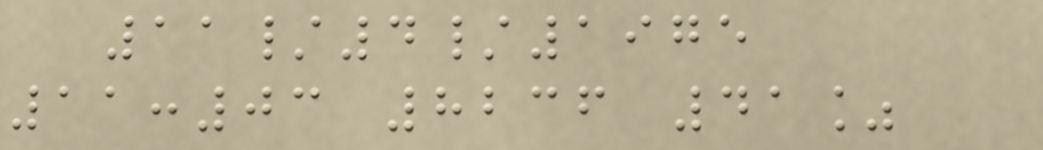11/4/1975
11:03 8236 41%
